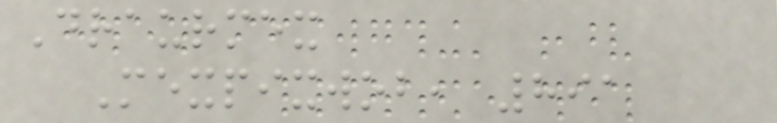Draurmex
Mexpixwob, 891
